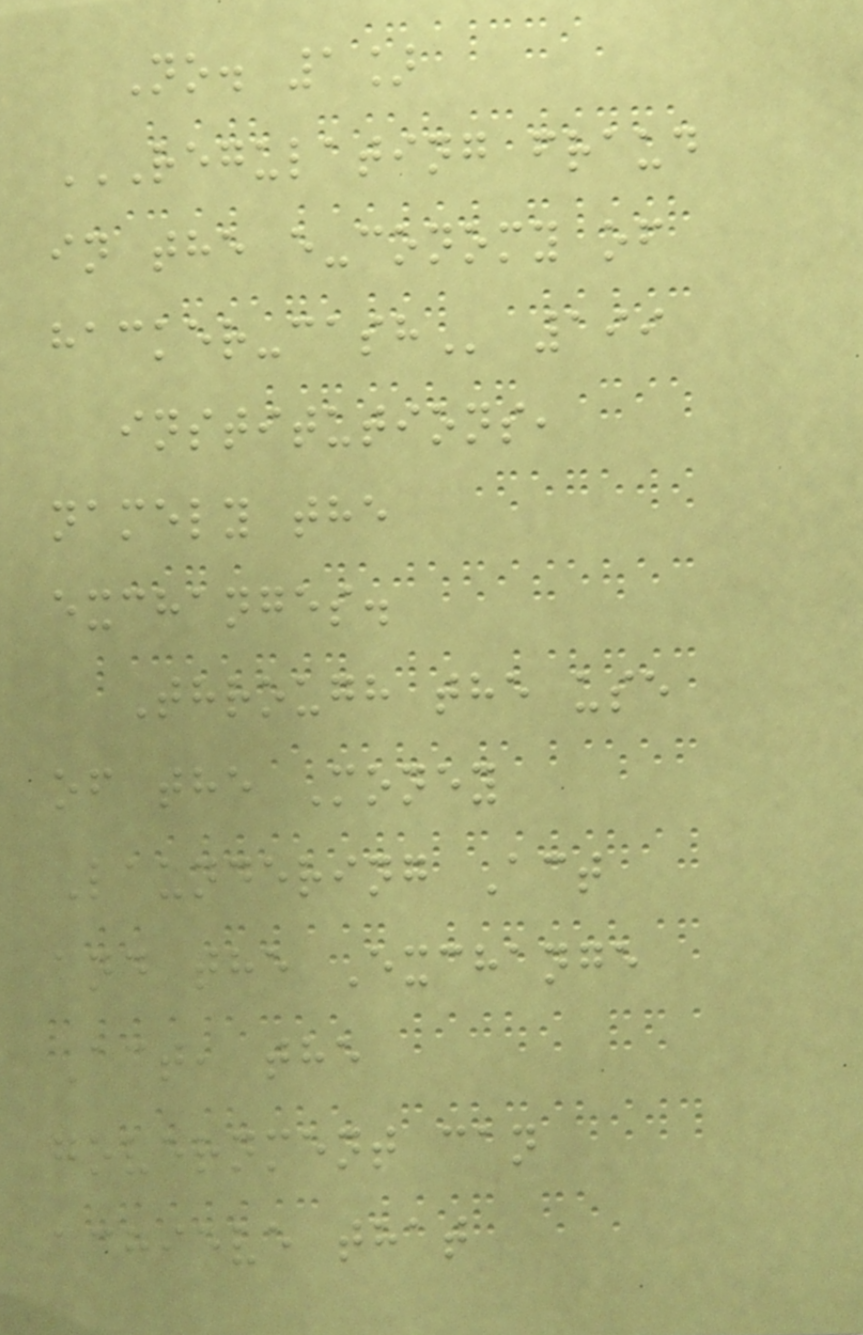No. 1]
REGULATING FRAUD
IN THE E-CONOMY OF
HACKER-CASH 199
institutions,
namely the
exchanges.
Through the use
of the Money
Laundering Act
and the Exchange
Act, the
government can
achieve that
